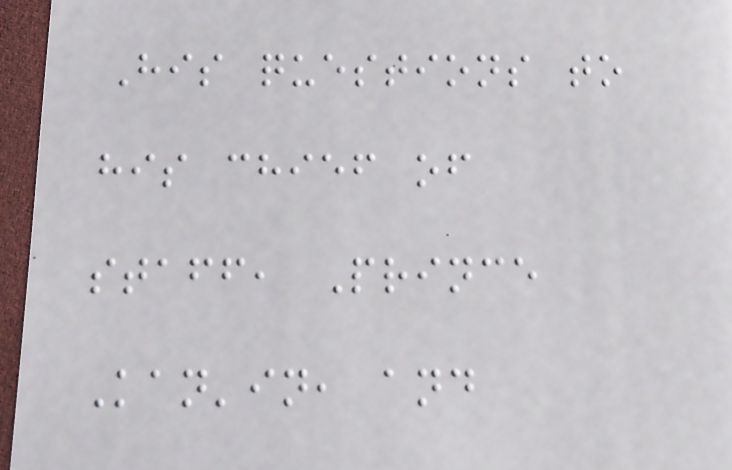His questions to
his chief of
staff, Prince
Kan'in, and
